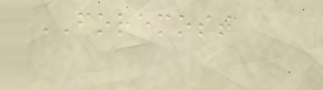FOREMOST
